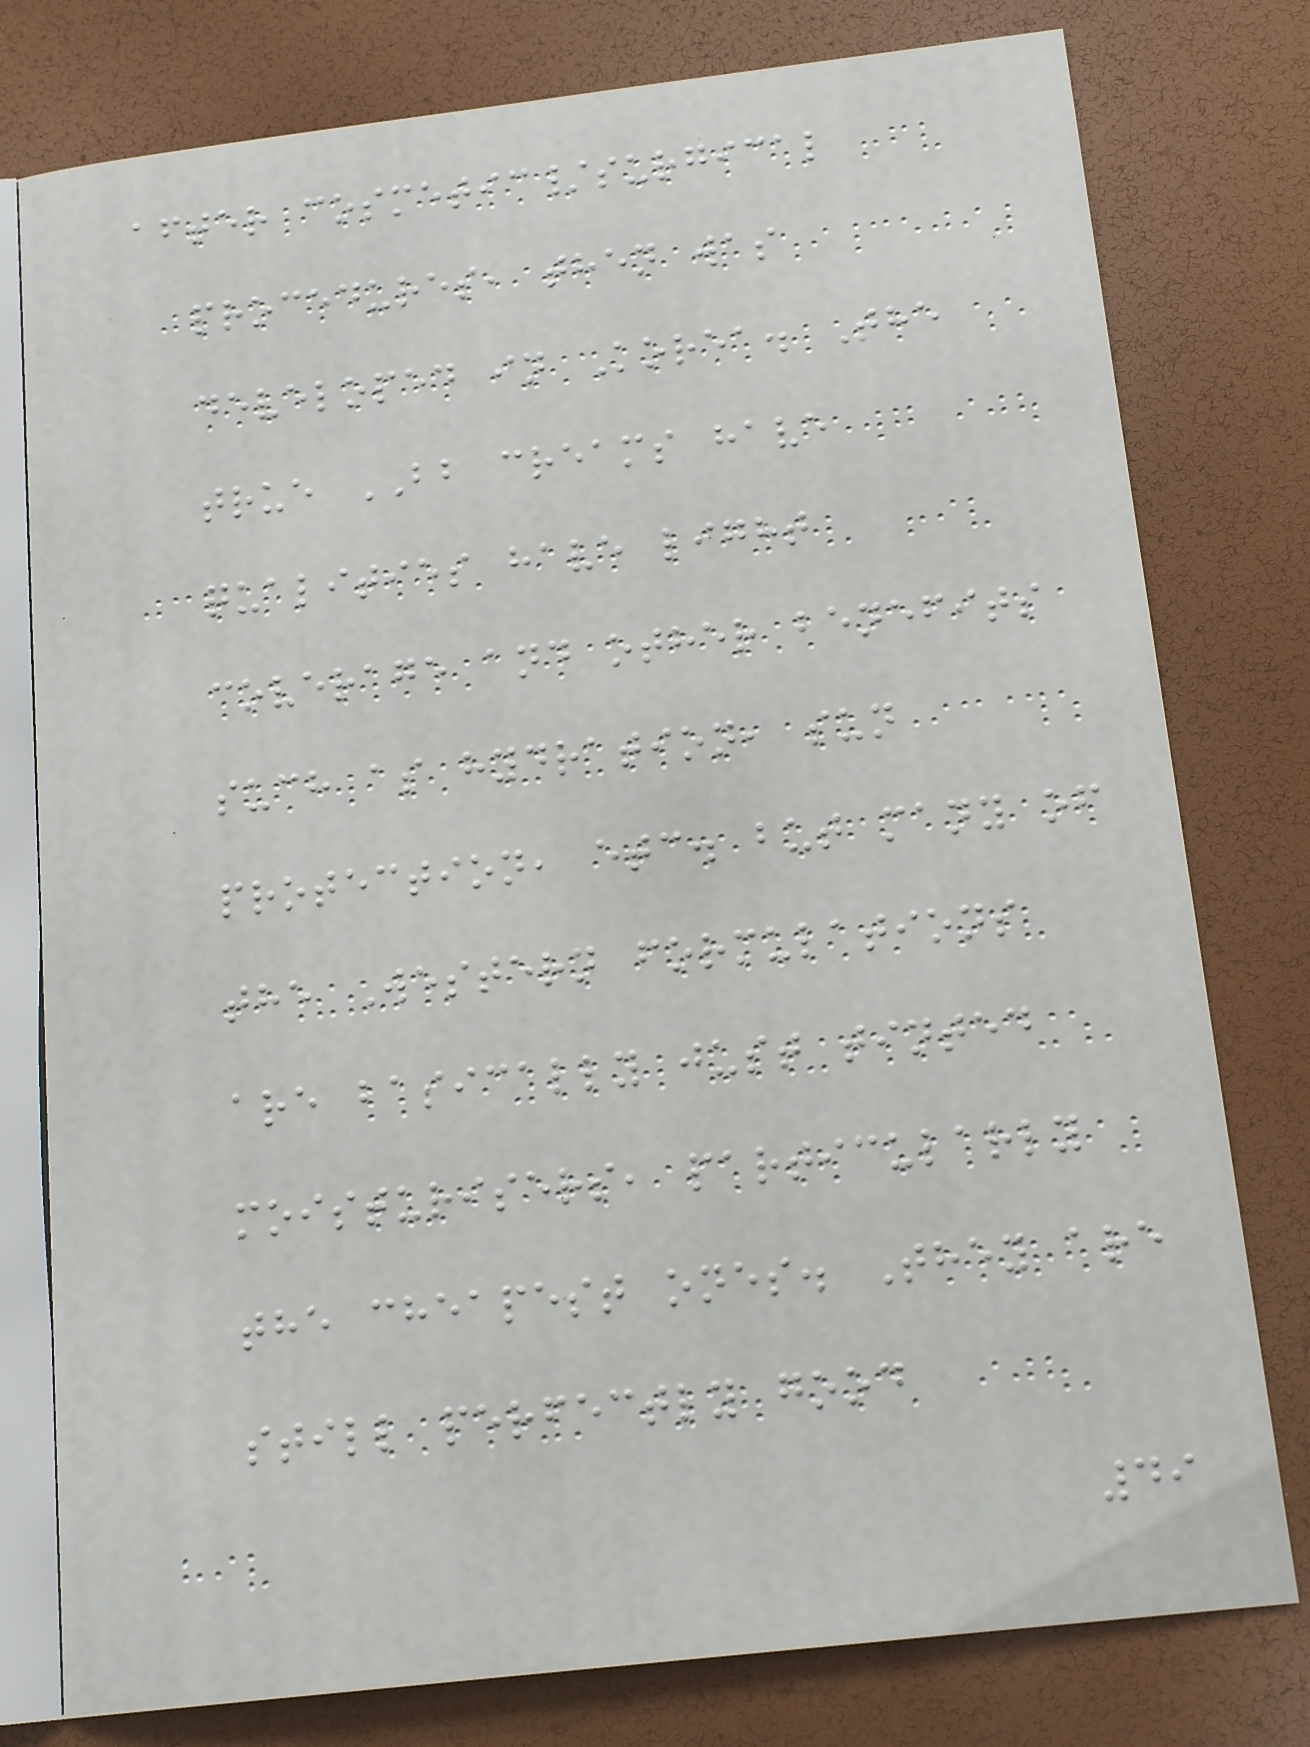after cosmetic/surgical
procedures, then was
developed in Korea. The
true BB creams have
qualities have light
coverage and other benefits
such as hydration, sun
protection, etc. but many of
the Western formulations
are basically just tinted
moisturisers, particularly
the cheapest ones. They are
still perfectly good
49
